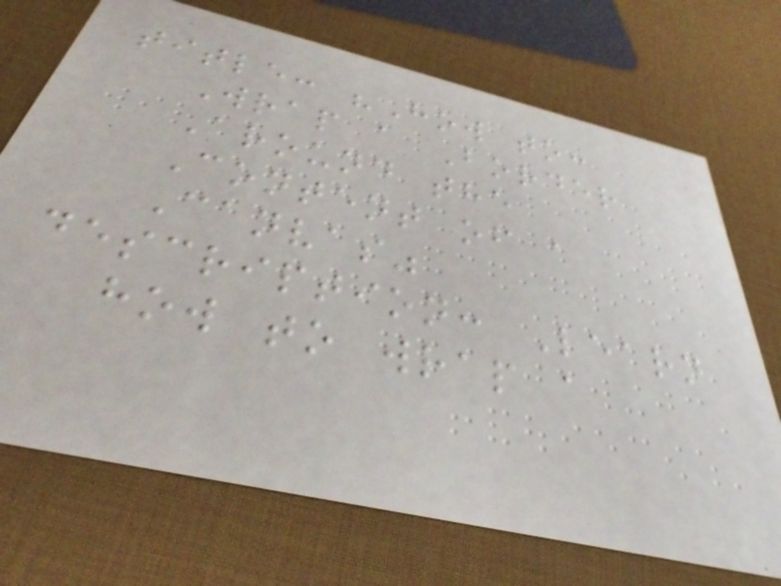title: "How to:
Wrap a Border
Around the
Content of a
Canvas"
description: Learn
how to wrap a
